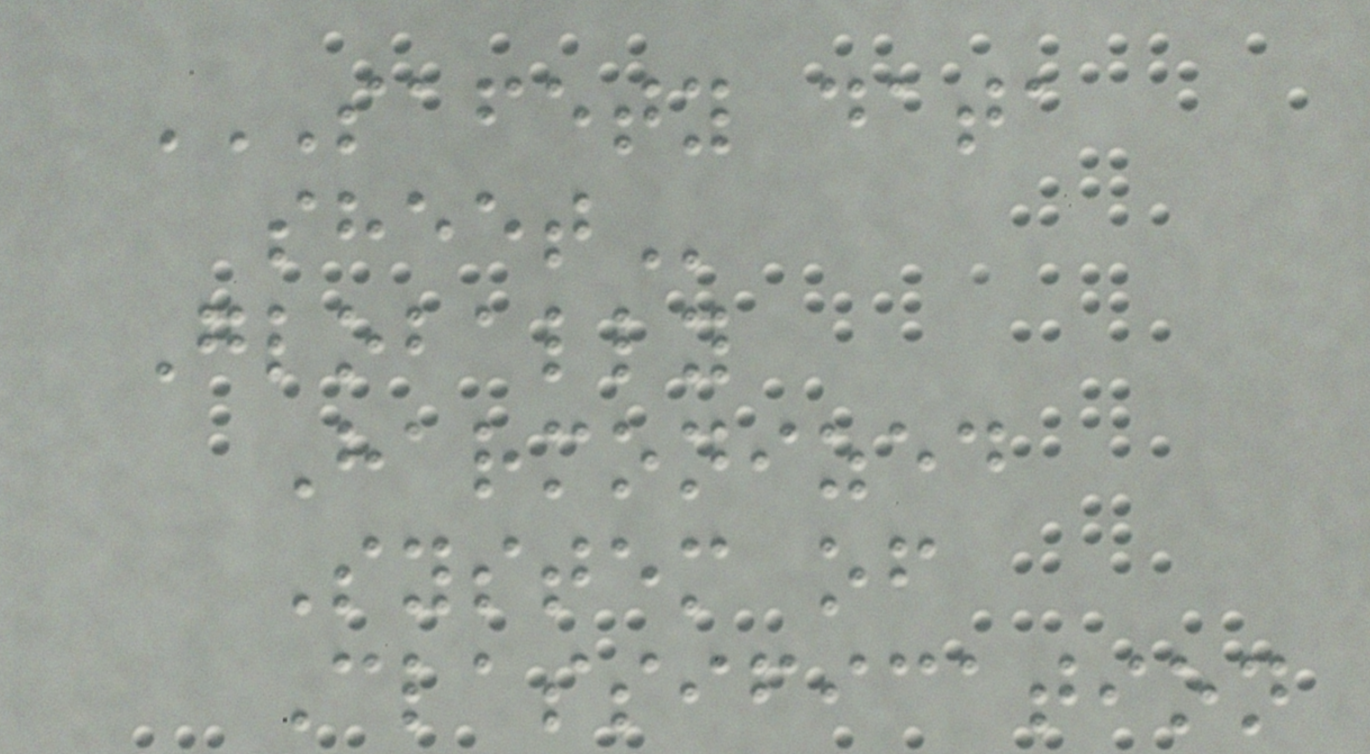SAFETY DATA
SHEET
Globally
Harmonized
System of
Classification
